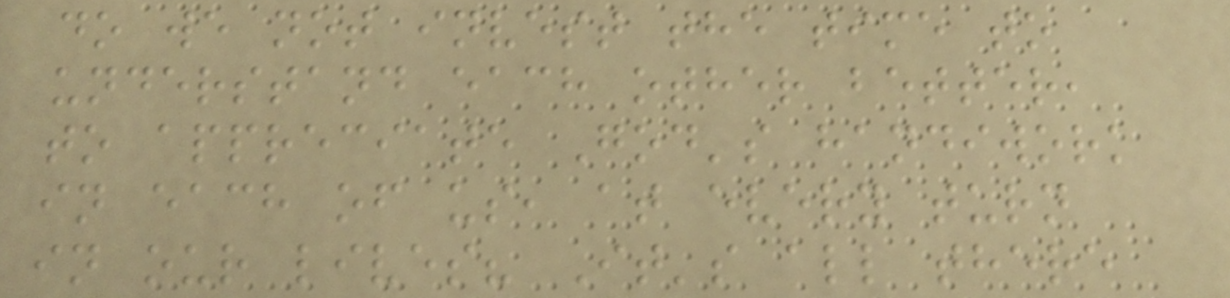do we not invest the time to
understand each other better,
to appreciate God's handiwork
in each of us, at every turn
in our lives? It's all there
